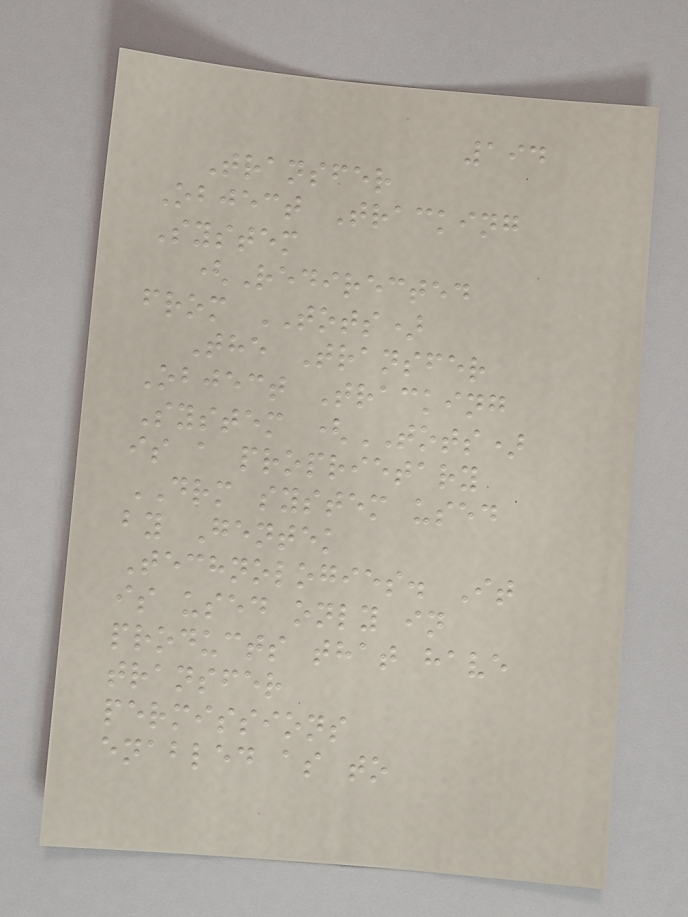194
Transfer
Object Tracking
System
(Redirected
from TOTS)
The Transfer
Object Tracking
System (TOTS)
is a proprietary
DRM system used
by Gentek
Technologies. It
is used only in
products that have
transfer
permissions
enabled as to
